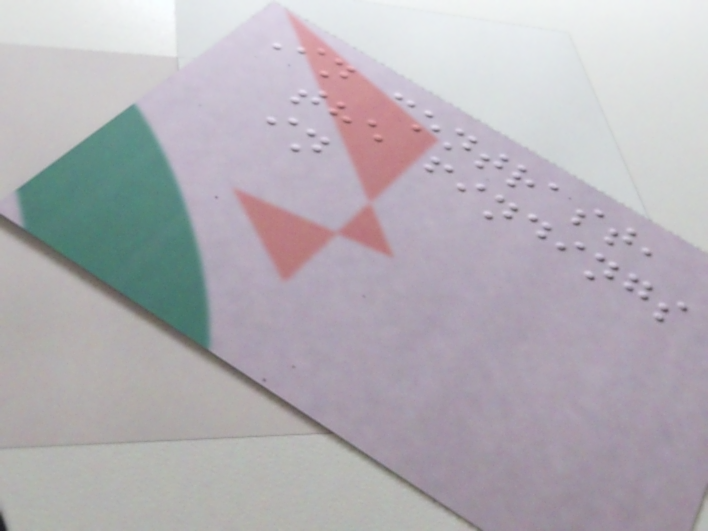In contrast,
the findings
in
